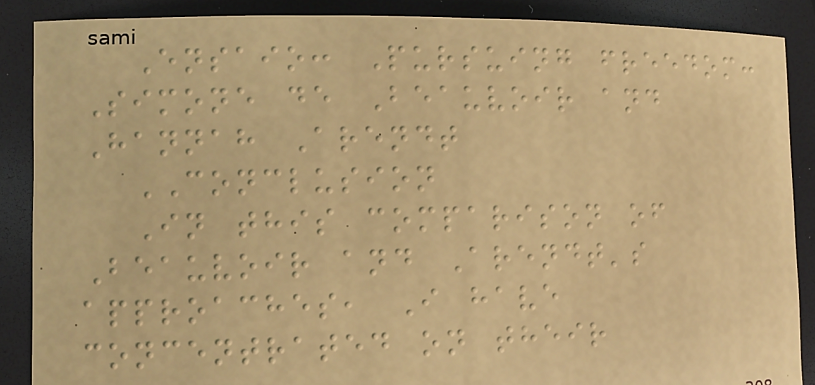Ensaio: Pursuing freedom:
Simone de Beauvoir and
Hannah Arendt
CONCLUSION
In this comparison of
Beauvoir and Arendt's
approaches, I have
concentrated on their
